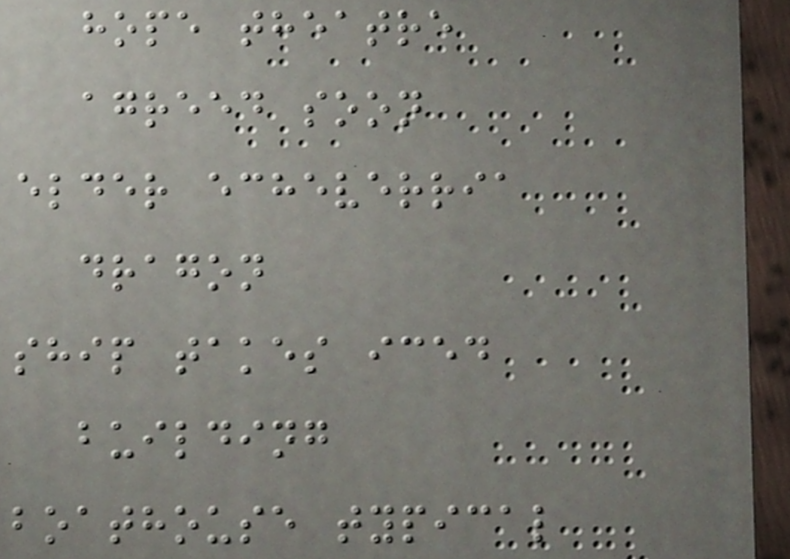hope theatre
agreed soon
elder echeverria
dragon
ship takes iced
building
boathouse typical
